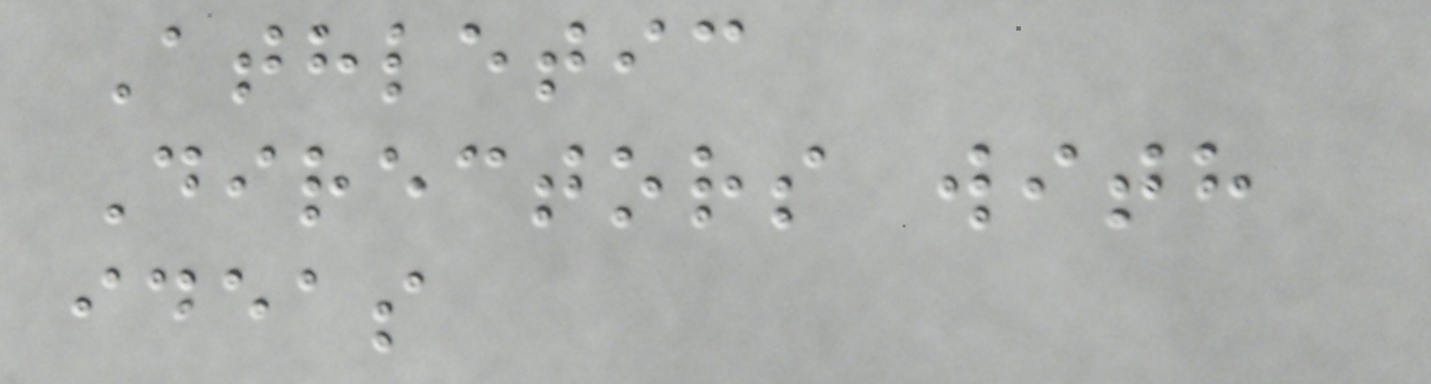Athletic
Directors with
ideas
